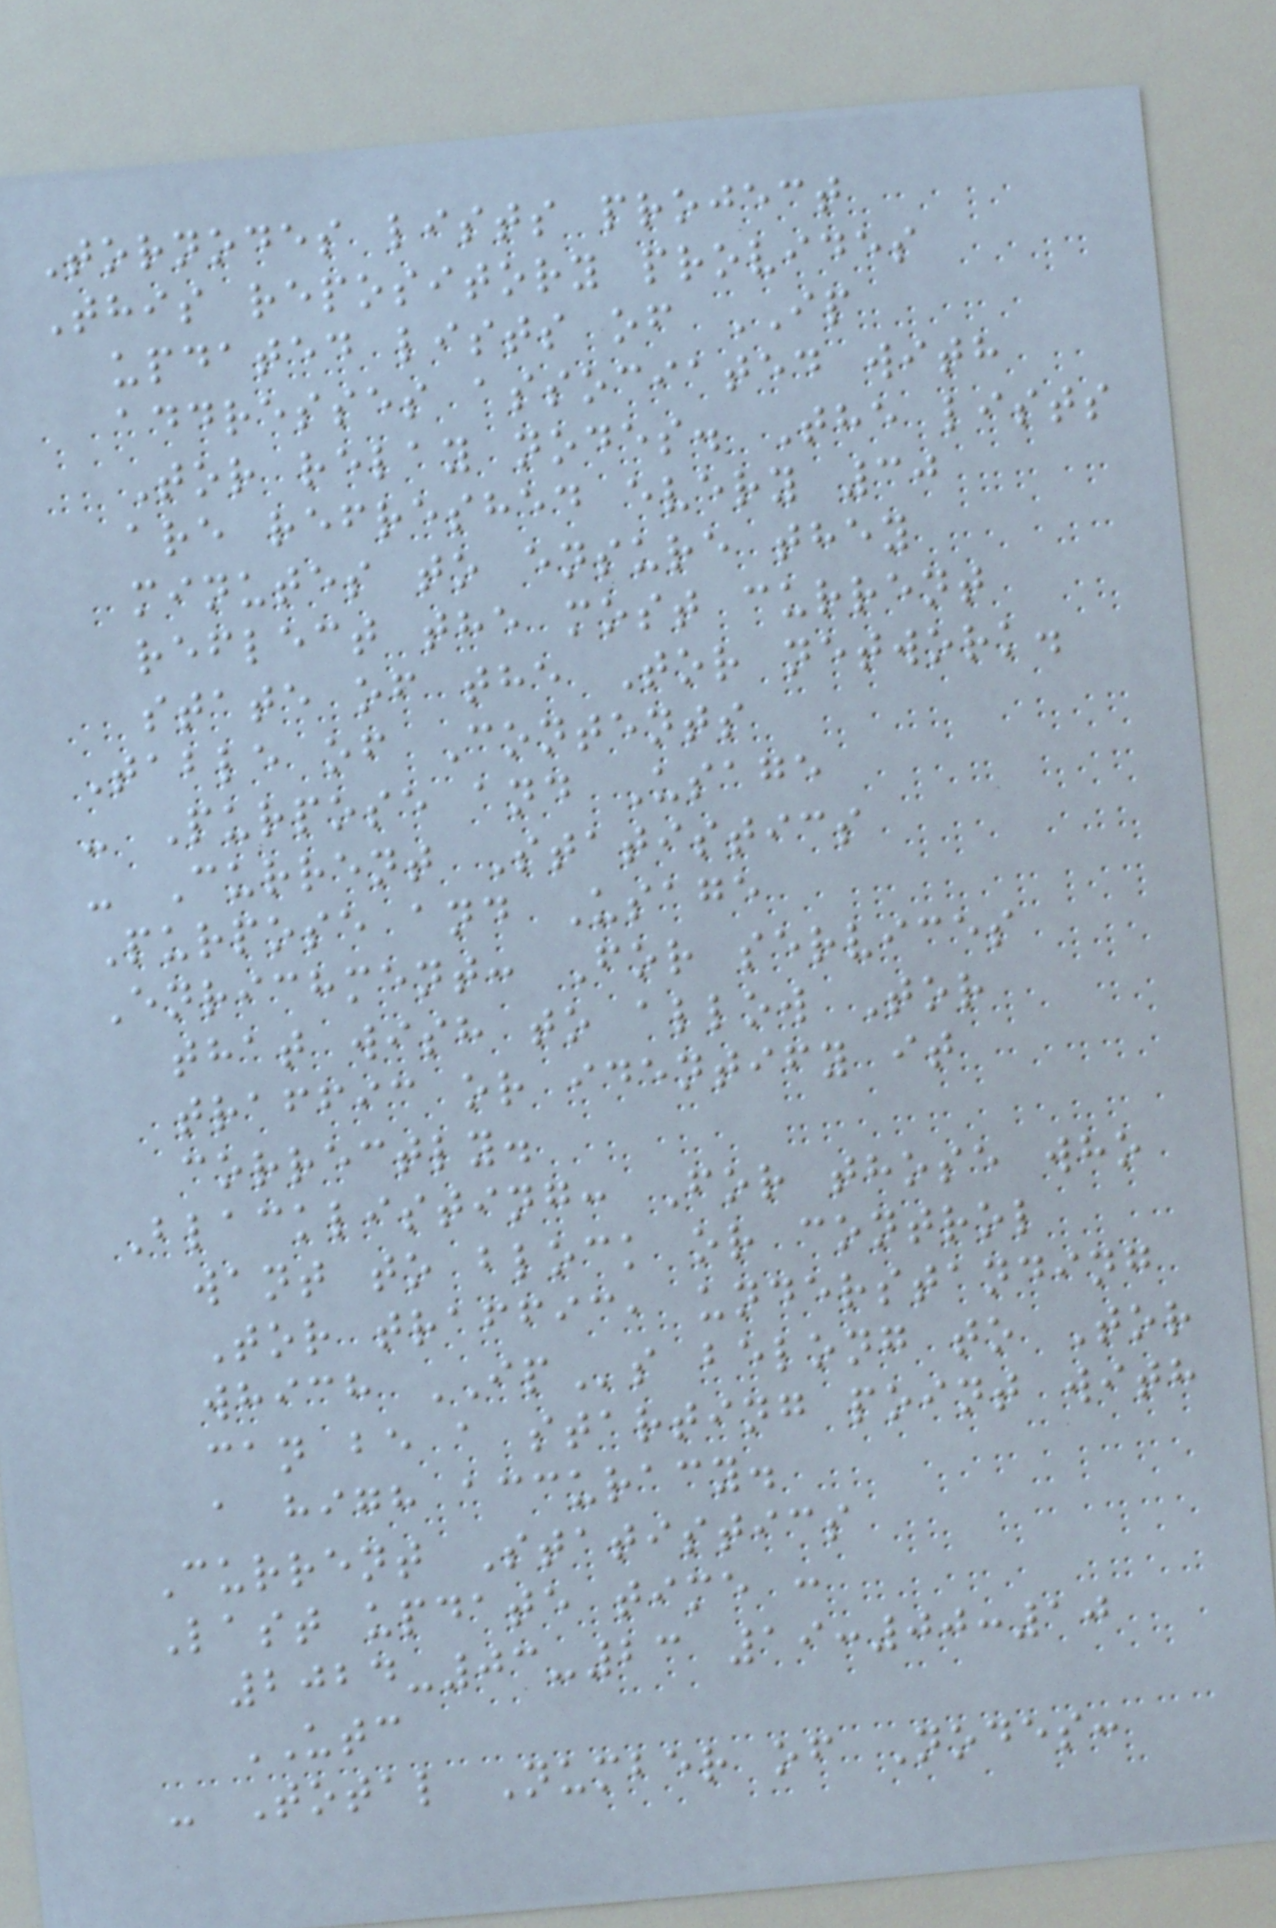Tornodes lists project
This repository provides
updated lists of IP
addresses associated with
Tor relay nodes. The lists
are refreshed every 30
minutes to ensure they
reflect the most current
state of the Tor network.
Table of Contents
- Purpose and Usage
- Current Statistics
Purpose and Usage
Enrichment: For services
that wish to allow Tor
traffic or identify it
correctly.
Blacklisting: For those who
want to block or control
Tor traffic, understanding
which IPs belong to Tor
can be a starting point with
a high accuracy.
Current Statistics
Last update time :
2024-03-23 19:00:10
UTC
- Total Number of Nodes:
